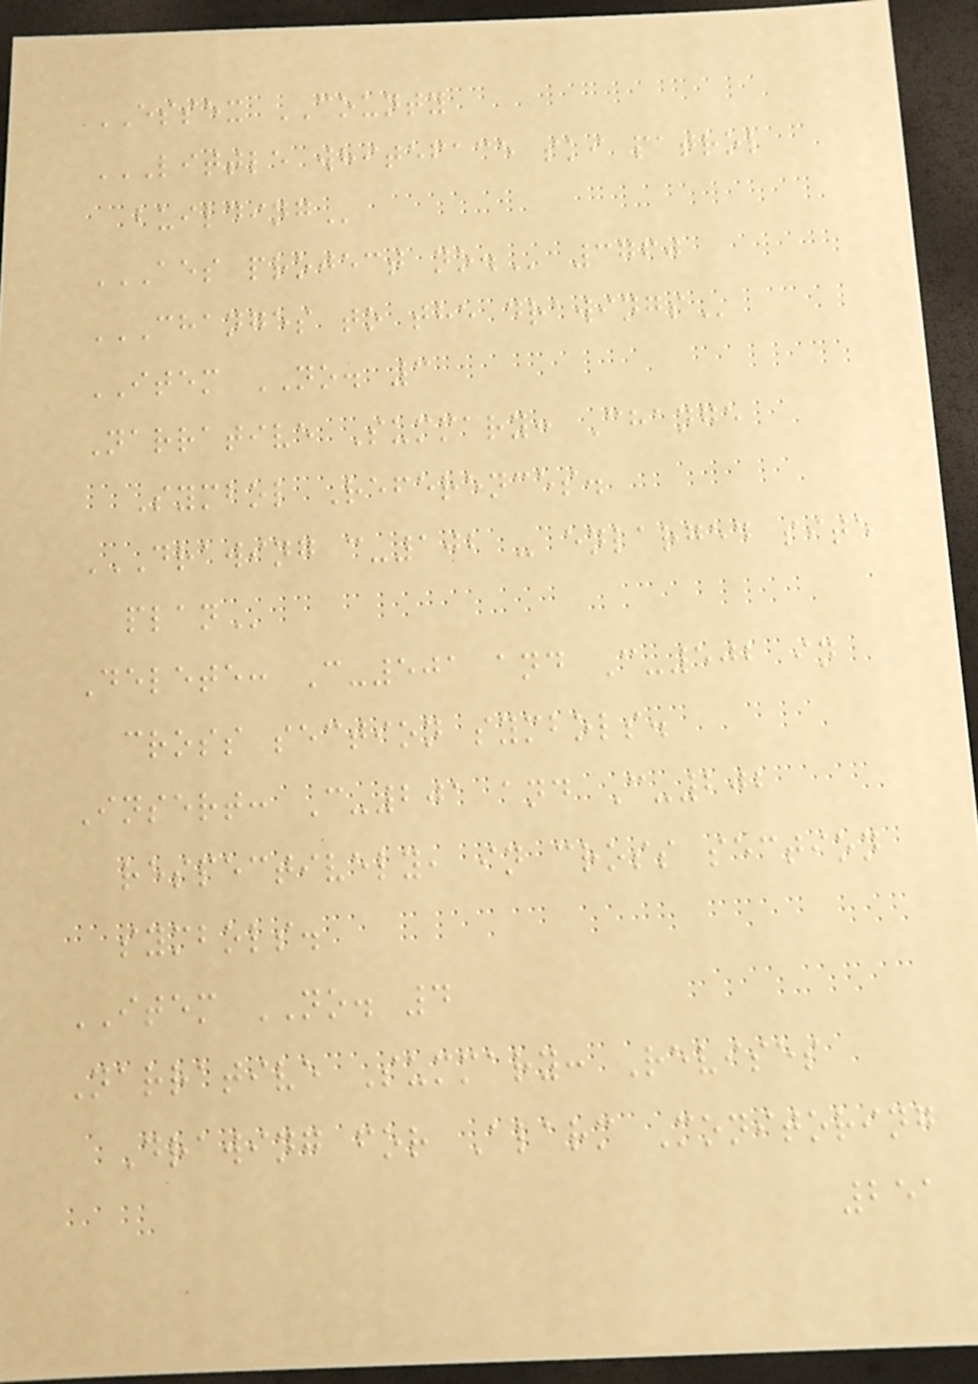ESSEX COUNTY
LITTLE WHITEFACE SKI PATROL
BUILDING
AES PROJECT NO. 3760
CHANGES TO THE DRAWINGS
ITEM NO. 3
Narrative Summary: Change
Symbol References.
DRAWING C-102 - ENLARGED SITE
PLAN
Delete: C-501 and C-502 in
cross section symbols.
Insert: C-201 and C-202
respectively, in cross section
symbols.
ITEM NO. 4
Narrative Summary: Revises
Drawing for Alarm Monitoring
251
